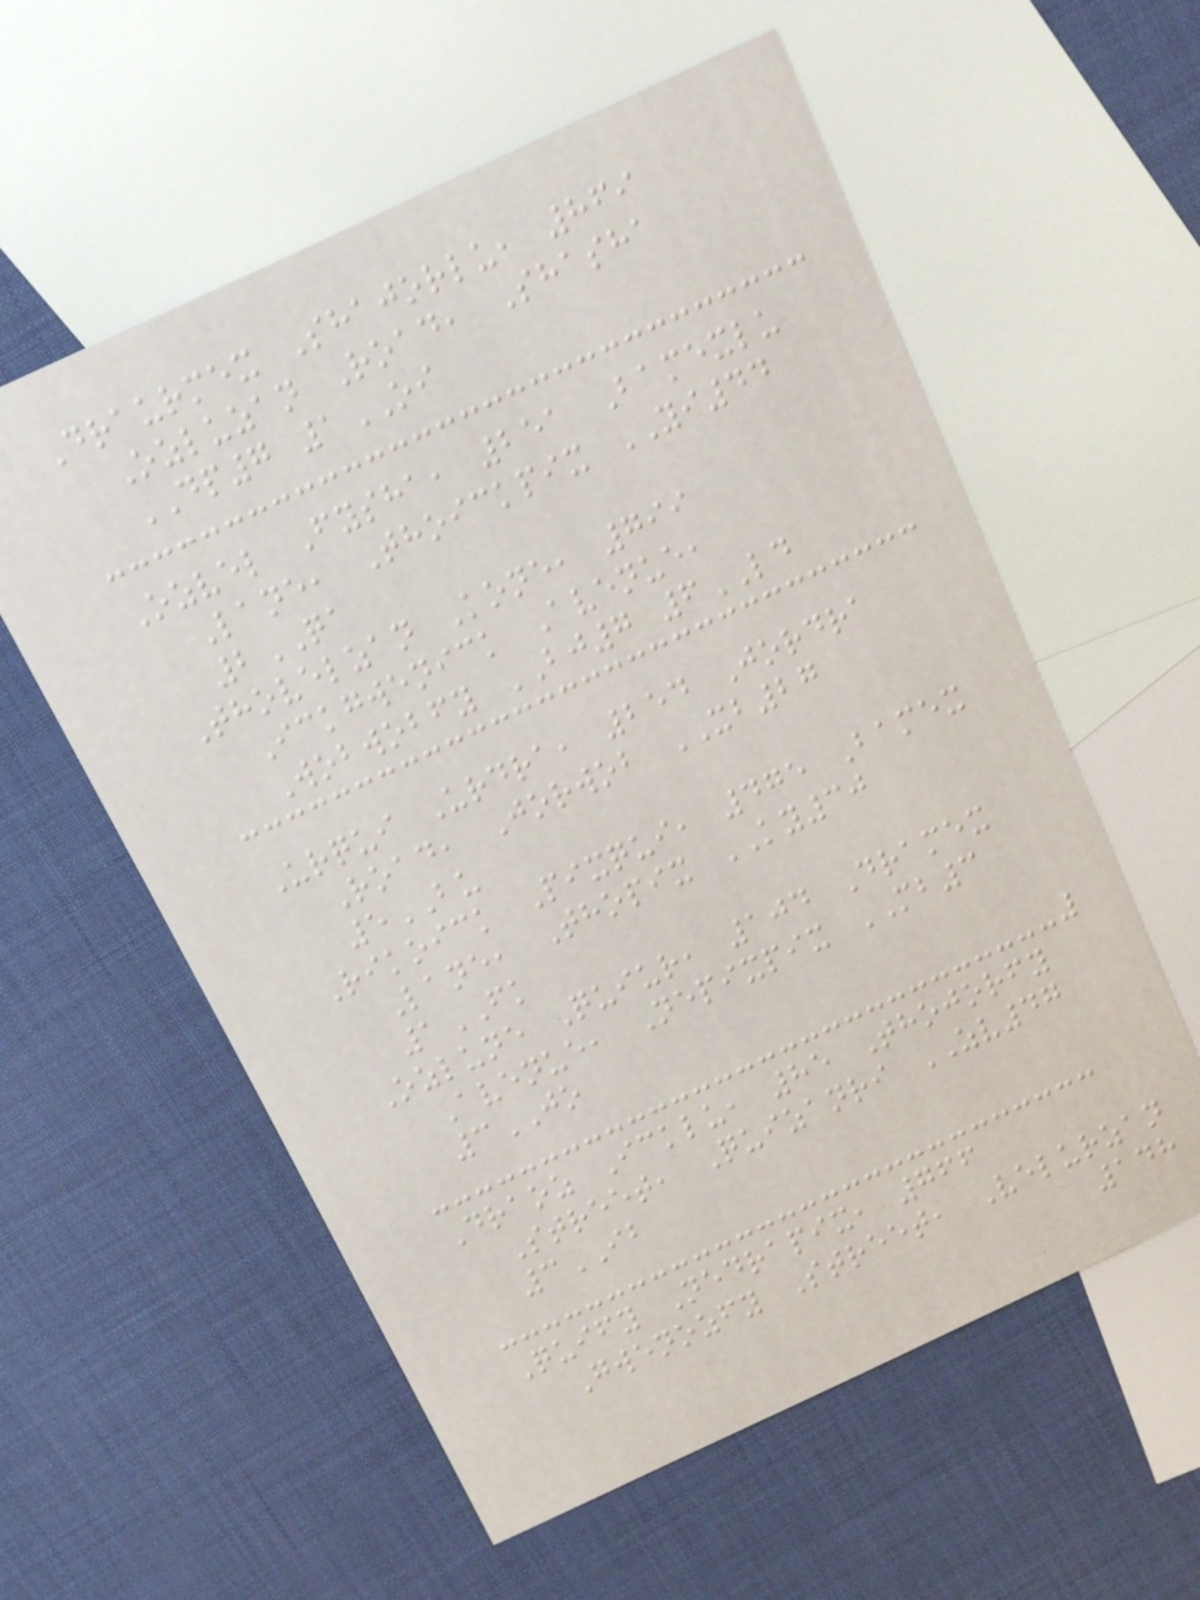Draurmex Shajorlu, 869
Ozluzan Road, Shasha
DP7 1OI
Ozvel Fysha, 251 Bamexlu
Lane, Thoickpix YI44
2QA
Thovelzan Kone, 799
Ickgwenick Avenue,
Wobwobfy BJ7 6LD
Urqui Urdra, 254 Jordra
Road, Jorwob XB27
5BU
Rikoick Pixqui, 475 Bamex
Lane, Thopix KY30
1FK
Ozlune Quiur, 104 Dramex
Avenue, Nepixpix MB3
3JO
Draoz Icklu, 85 Thojorfy
Street, Quizanri ZV47
3IB
Quify Nedrapix, 766
Gwenozfy Street, Velurzan
148
